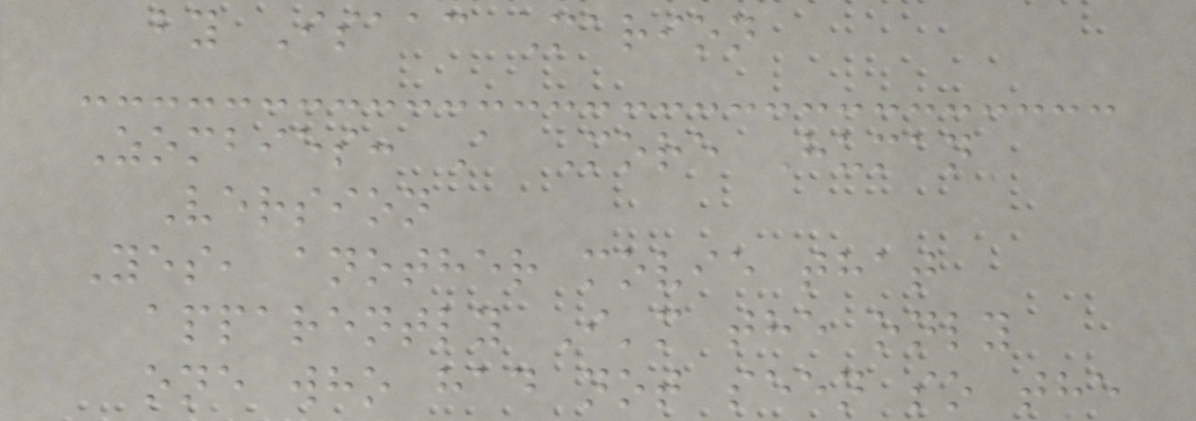by Isaac Marion
Zombies: A More Human
Version
Yes, another movie that
apparently I'm the only
one who had not seen so the
